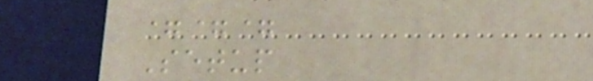===
Setup
